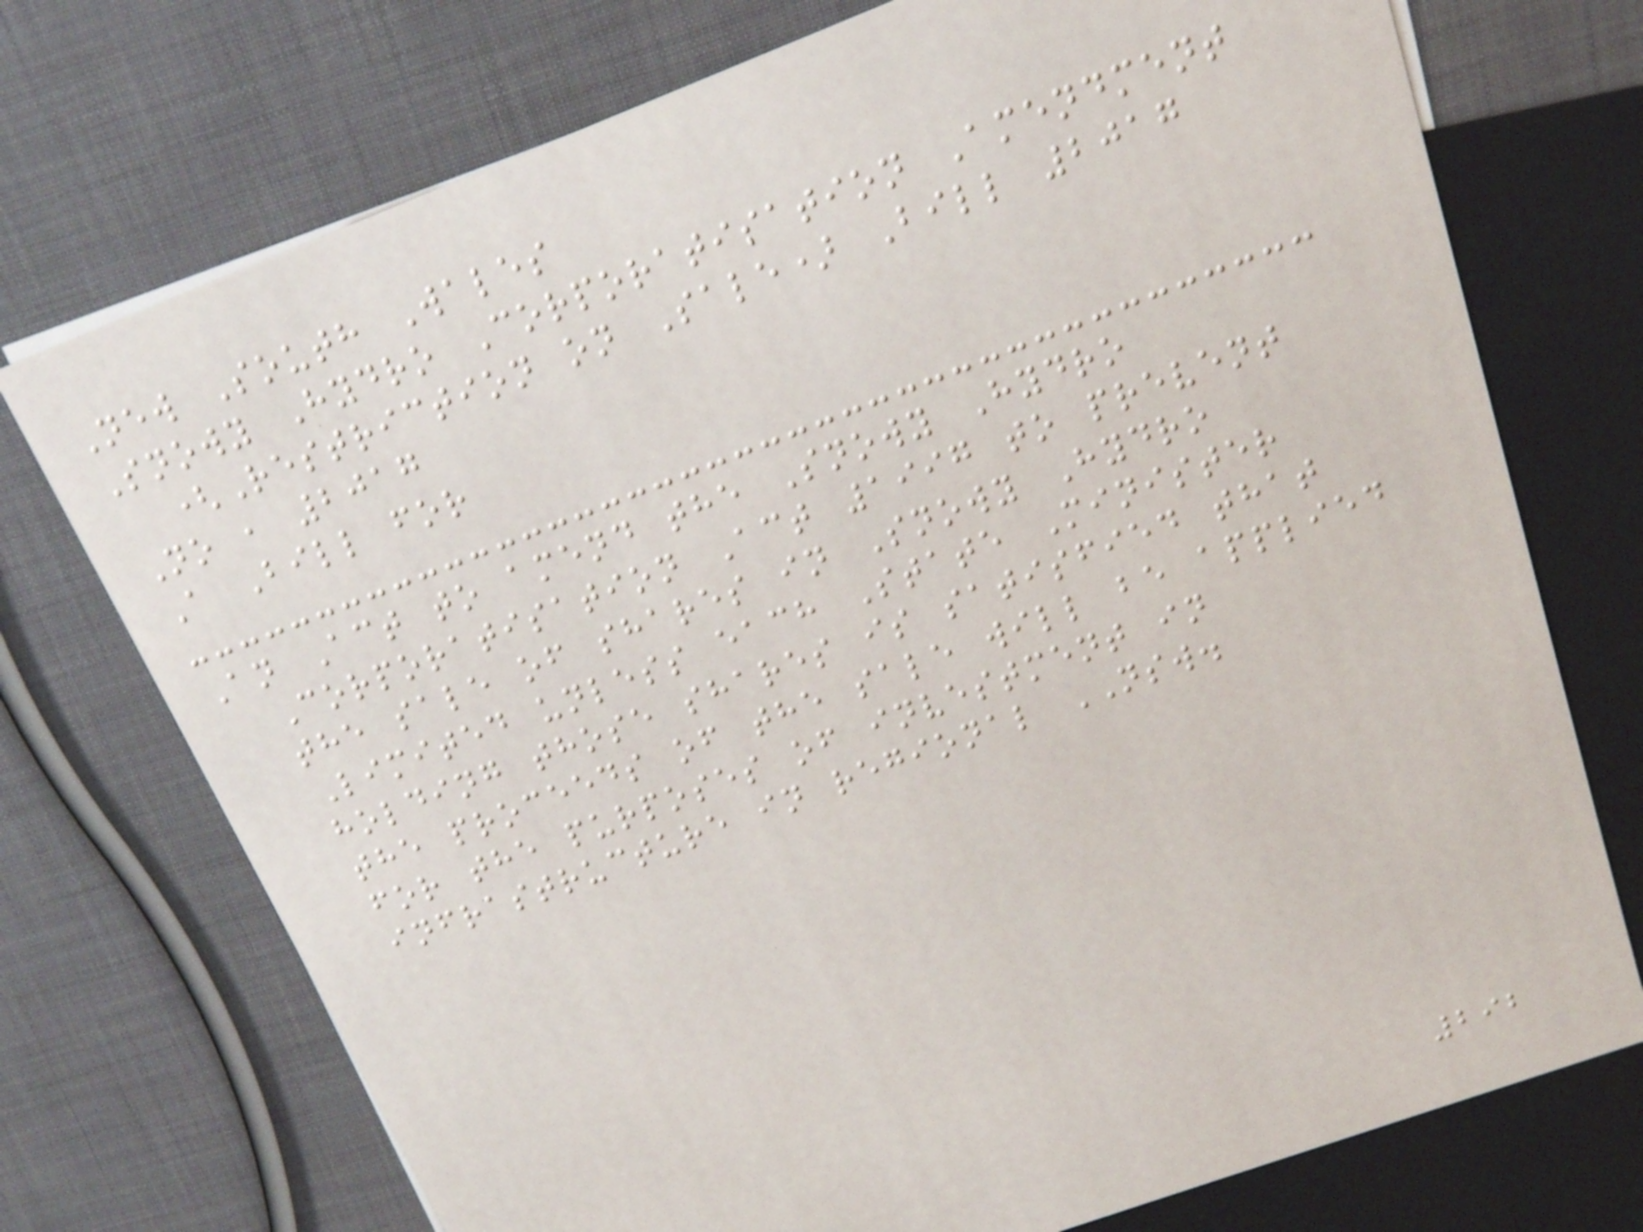New South Wales
Snowy Hydro Corporatisation Amendment
(Restriction on Sale) Bill 2017
No , 2017
A Bill for
An Act to amend the Snowy Hydro
Corporatisation Act 1997 to prevent
the sale of shares in Snowy Hydro
Limited unless each State Minister
holding those shares is satisfied that
the proceeds of the sale will be applied
for the purposes of investment in
infrastructure in regional NSW.
292
